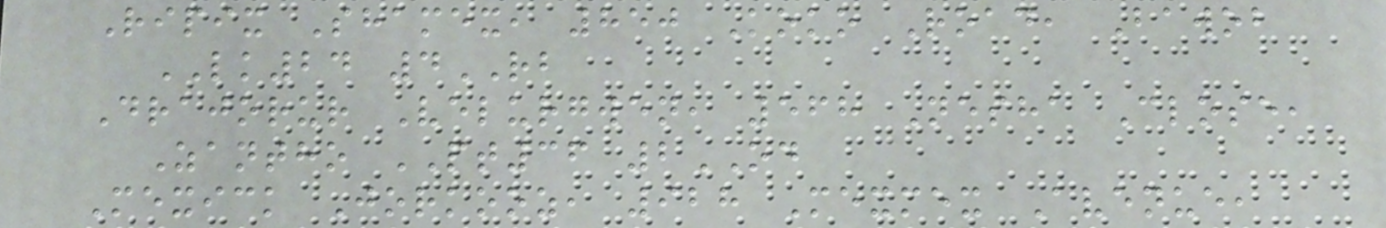Ripix Shamex, 850 Koko Road, Bawob
LK24 4RB
Drajorur Velurgwen, 568 Nesha Close,
Zantho PT36 2OD
Mexick Jorkooz, 928 Mexmex Avenue,
